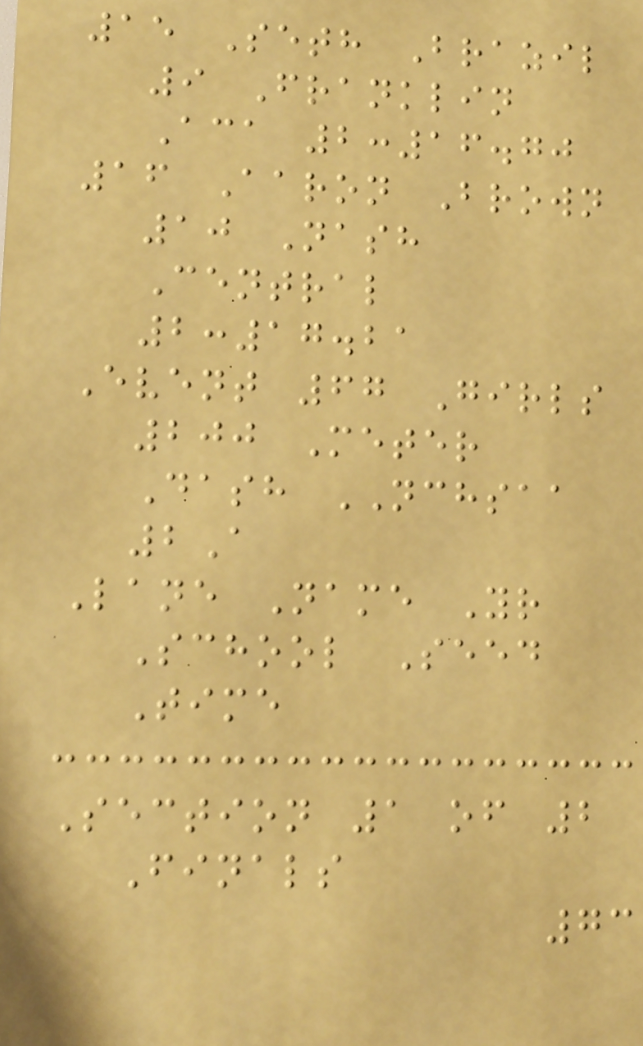15 Seth Brazil
9 Franklin
Aca 2:16.70
16 Aaron Brown
10 Nash
Central
2:17.21
Event 67 Girls
200 Meter
Dash NCHSAA
2A
Lane Name Yr
School Seed
Time
Section 1 of 2
Finals
73
